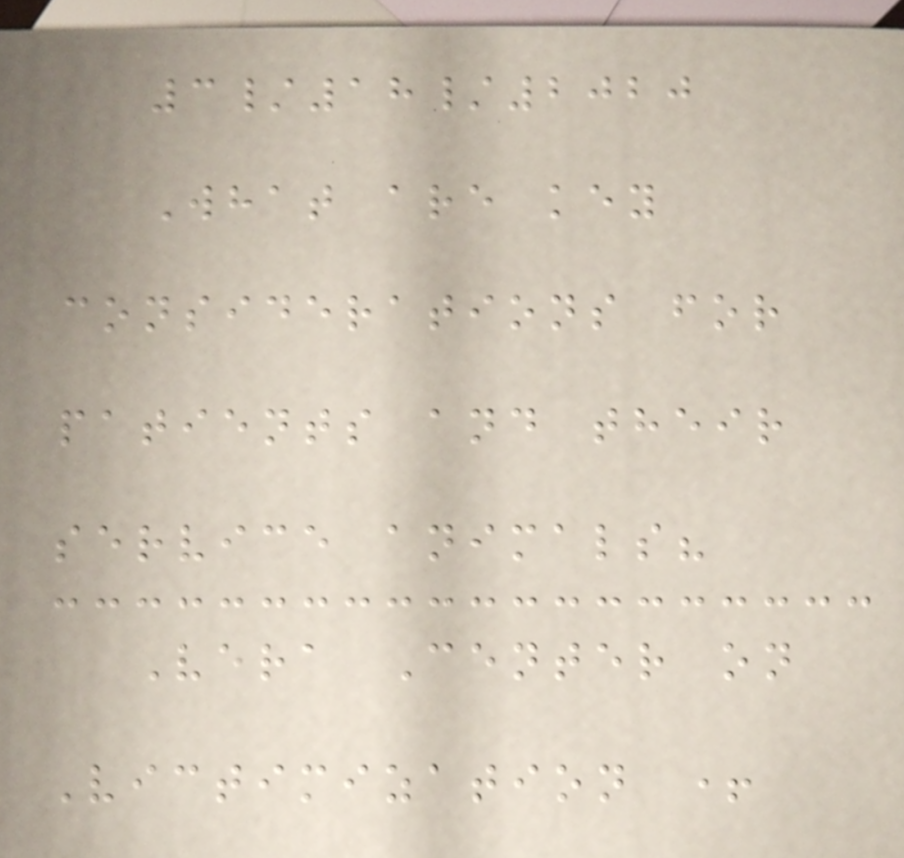3/18/2020
What are key
considerations for
patients and their
service animals?
Vera Center on
Victimization +
